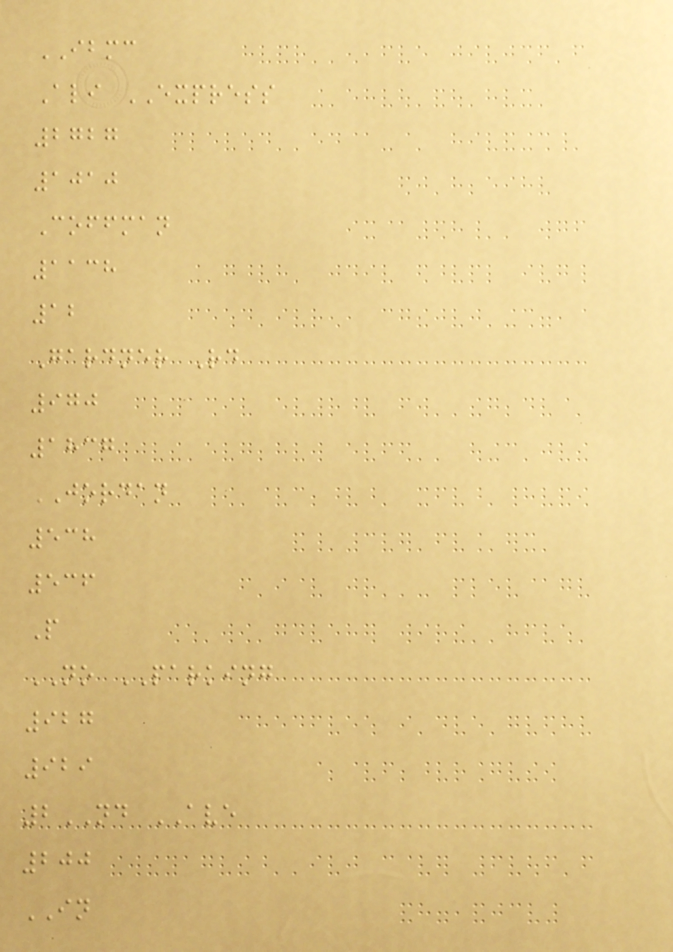IBMC
Ali EXPRESS
2727
1010
Coffman
1138
12
Gardner Rd
970
1837
JORDAN
538
536
P
NO PARKING
927
929
2ND AVE
200
IN
